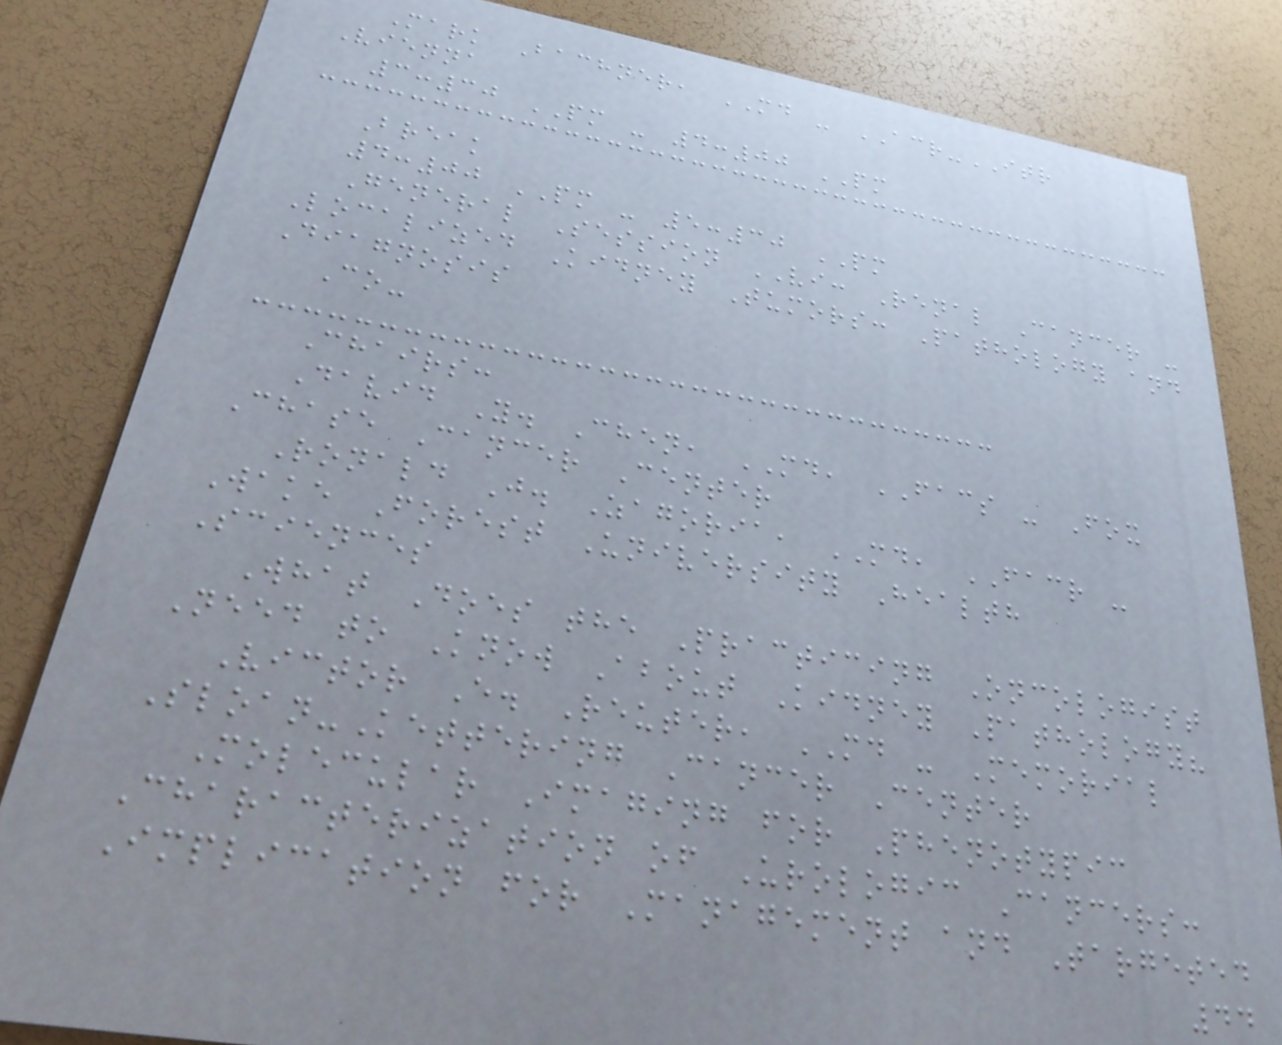Mark Bachner, MD - ACR-ITR
Vienna
3:30 PM - 4:00 PM
Break
4:00 PM - 5:30 PM
General Session VI: Renal Cancer -
Localized Kidney Tumors: Pathology and
Diagnosis
Co-
Chairs:
David Y. Chen, MD, FACS - Fox
Chase Cancer Center
Ronald J. Zagoria, MD, FACR -
Wake Forest University Health
Sciences
What Does the Practicing Oncologist
Need to Know About Kidney Pathology?
Victor E. Reuter, MD - Memorial
Sloan-Kettering Cancer Center
Molecular Imaging for Phenotypic
Characterization of Urologic Cancers:
Implication for Management and Targeted
44
